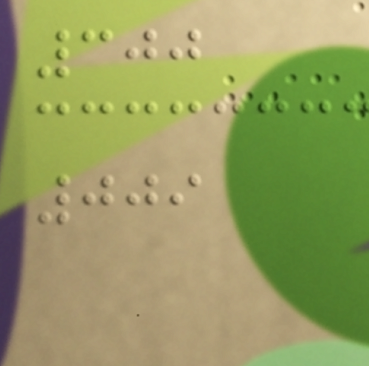300
009
